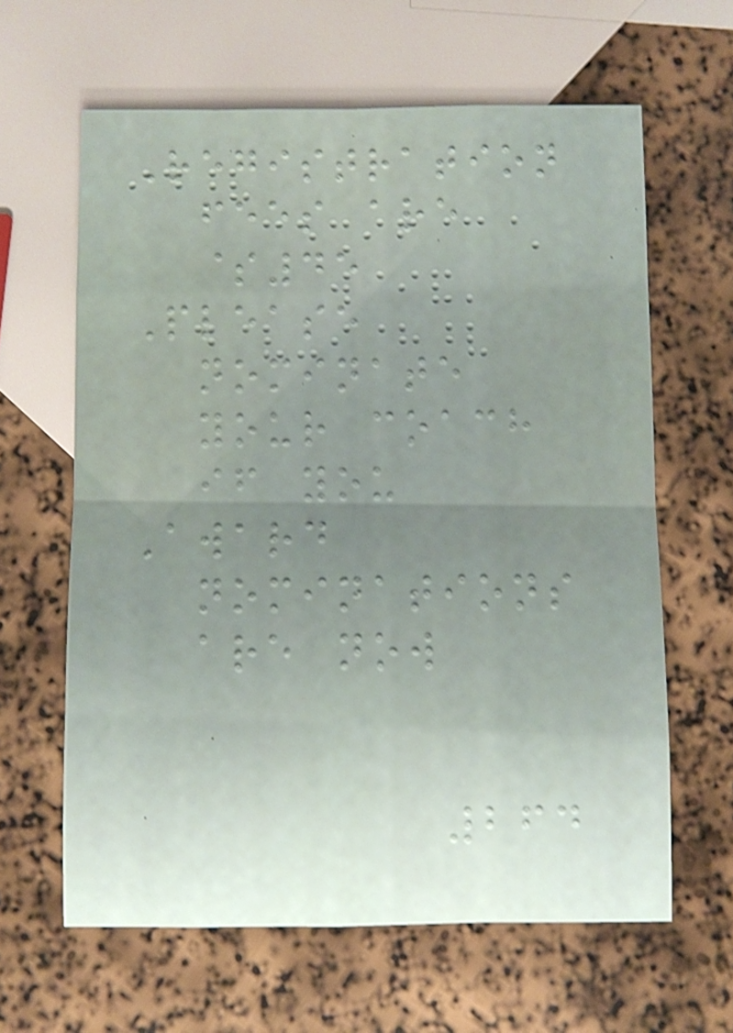Registration
fees are
$45
Please
nominate
your coach
if you
Award
nominations
are now
264
